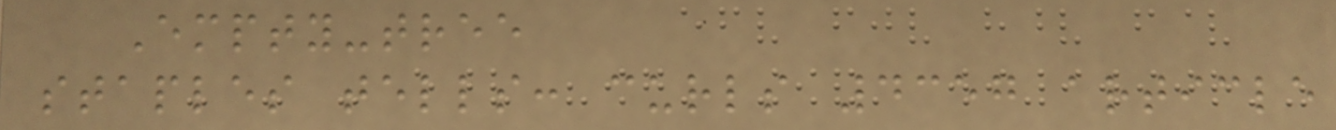Empty-tree
staples tells: curls 4357 article
